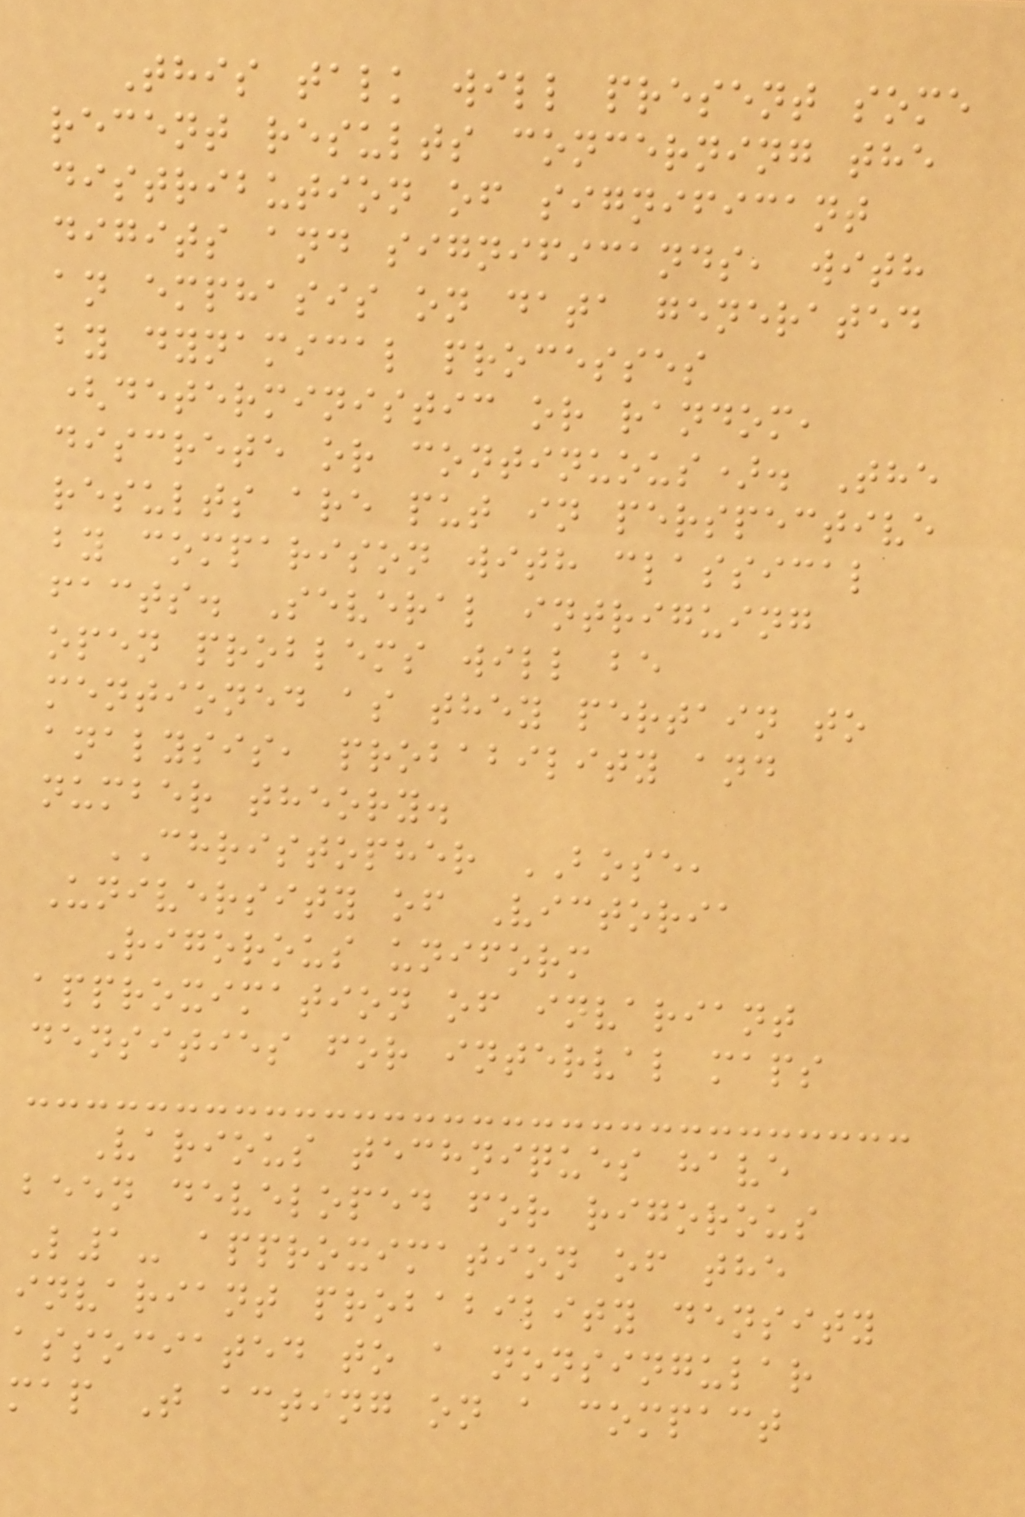This talk will present some
recent results concerning the
distribution of significant
digits and significands, with
an emphasis on data generated
by dynamical processes
(deterministic or random,
discrete or continuous). The
results are put in perspective
by comparison with classical
facts. Several intriguing
open problems will be
mentioned as they pertain to
analysis, probability and
number theory.
CHRISTOPHER BOSE,
University of Victoria
Rigorous uniform
approximation of invariant
densities for interval maps
Various techniques have
been developed for rigorous
L1- approximation of the
invariant probability density
associated to a nonsingular
map T acting on a compact
